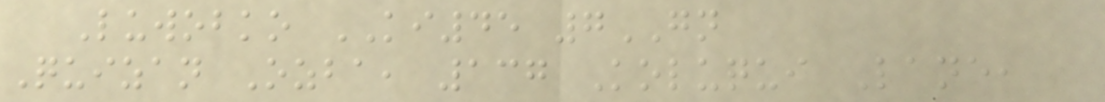Luwobko KI45 7GN
Quizan Ozba, 137 Koluqui Lane,
